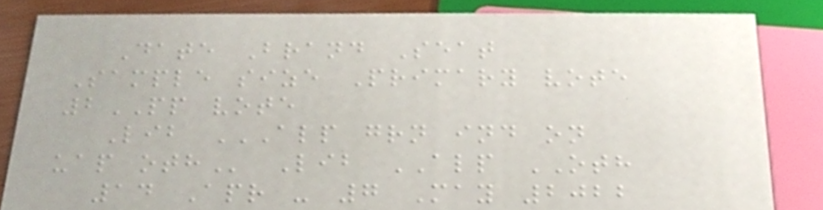Date Brand Seat
Sample size Primary vote
2PP vote
Lib ALP GRN IND ON
UAP OTH Lib ALP OTH
14 Apr - 7 May 2022
